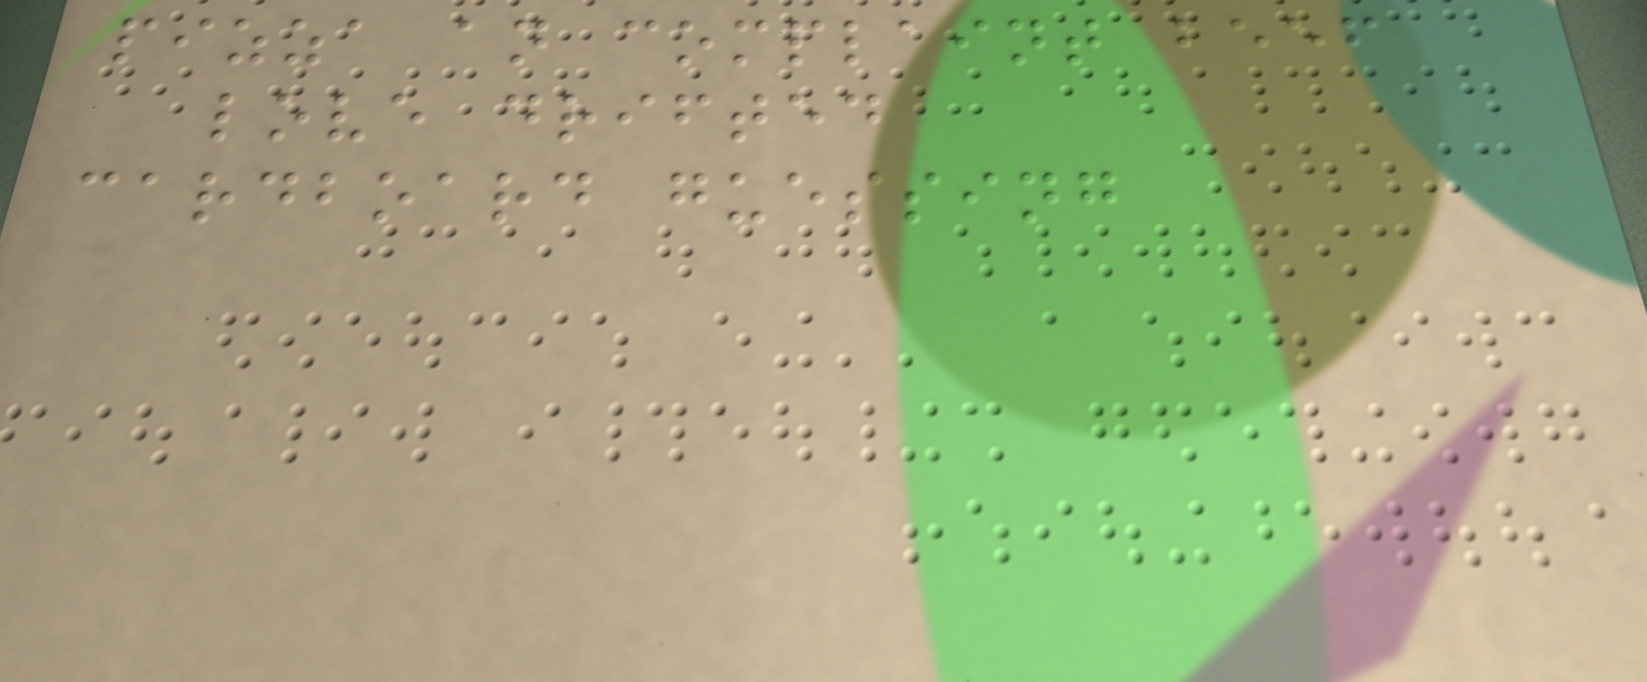pizza an complaint beef
love drifted
cardboard guessing
